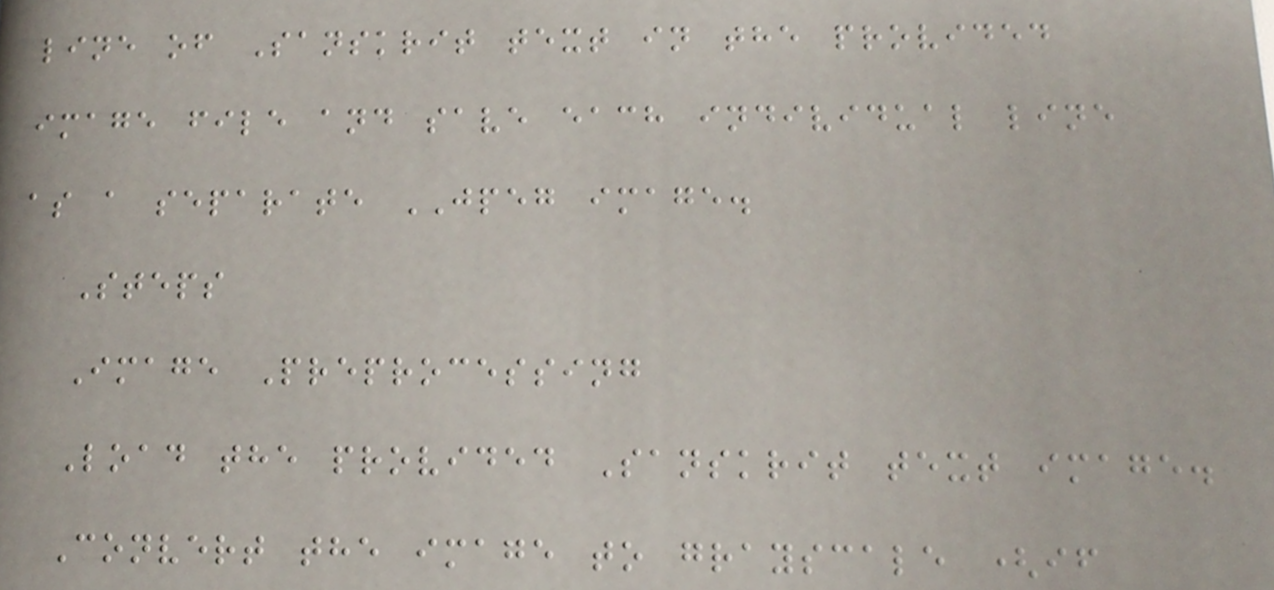line of Sanskrit text in the provided
image file and save each individual line
as a separate JPEG image.
Steps
Image Preprocessing
Load the provided Sanskrit text image.
Convert the image to grayscale (if
